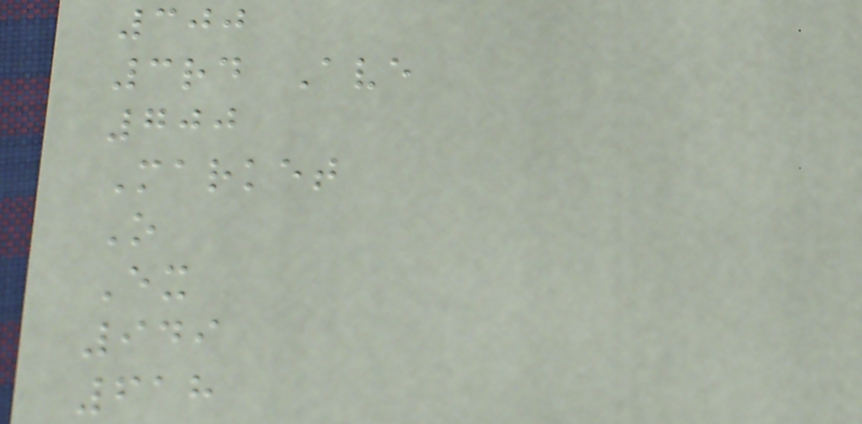300
3rd Ave
700
Market
O
Ex
949
618
